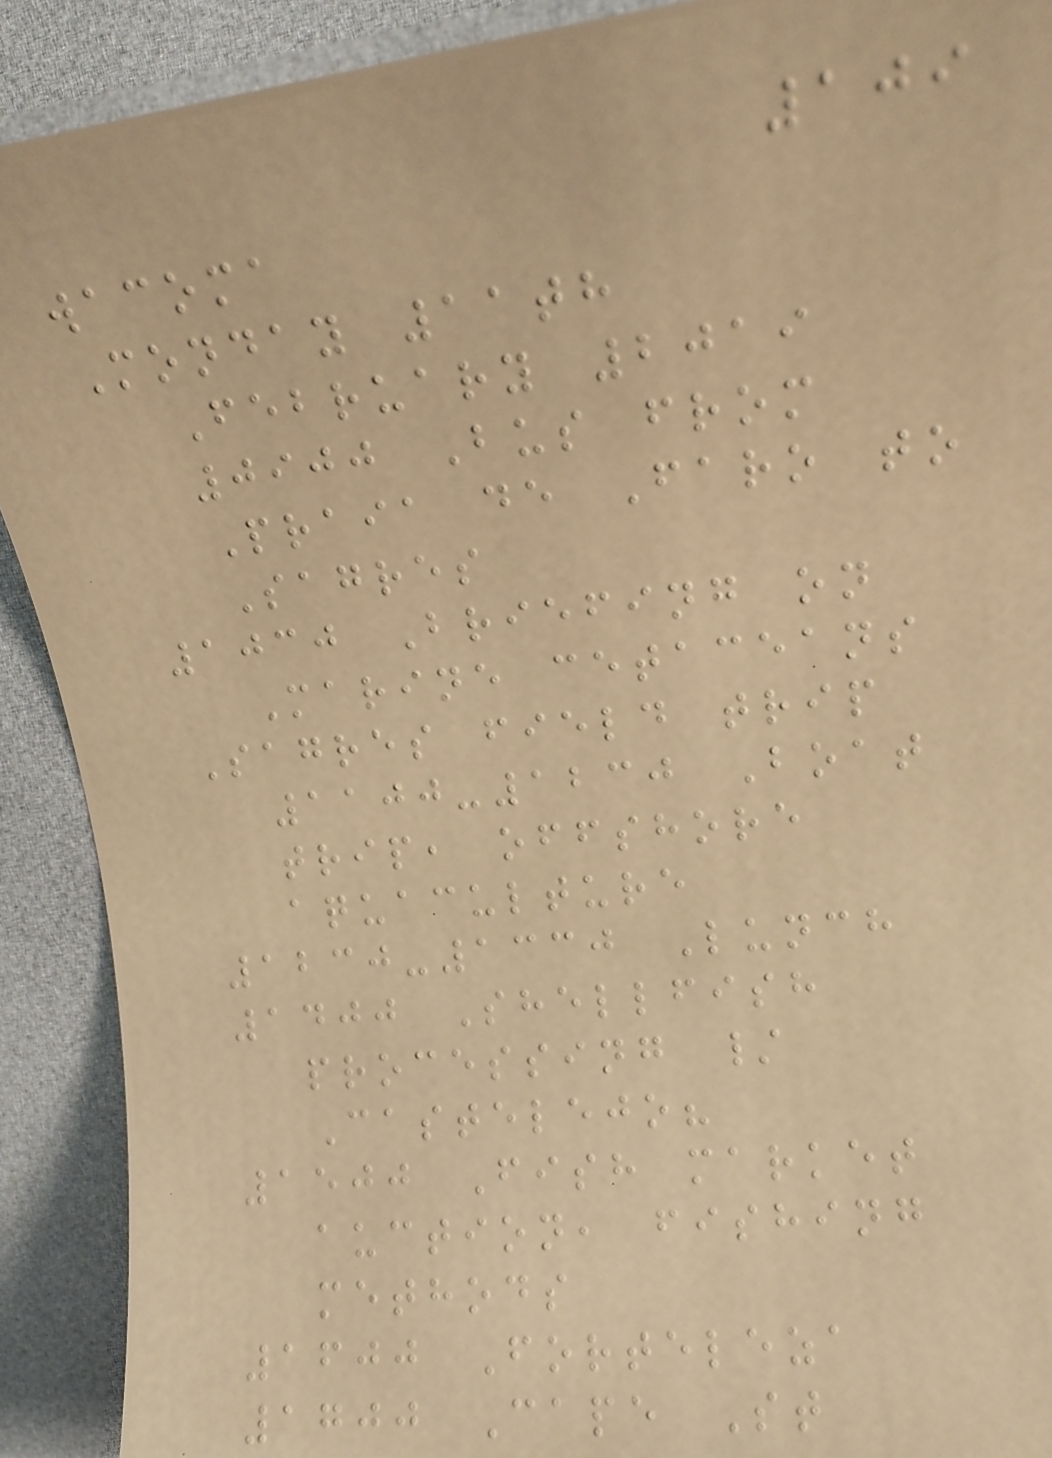109
wacoma
Monday 11th
February 2019
0900 Bus from
Praia de Faro to
Sagres
1030 Briefing on
Marine cetaceans
Sagres field trip
1100-1230 Boat
trip, offshore
aquaculture
1230-1330 Lunch
1400 Shellfish
processing /
Castelejo?
1500 Fish market
auction, fishing
methods
1600 Forteleza
1700 Cape St
